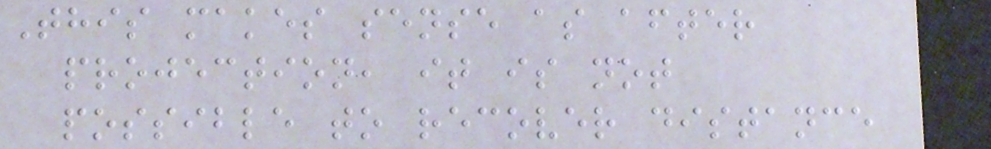This makes sense as after
projection, it is not
possible to recover distance
